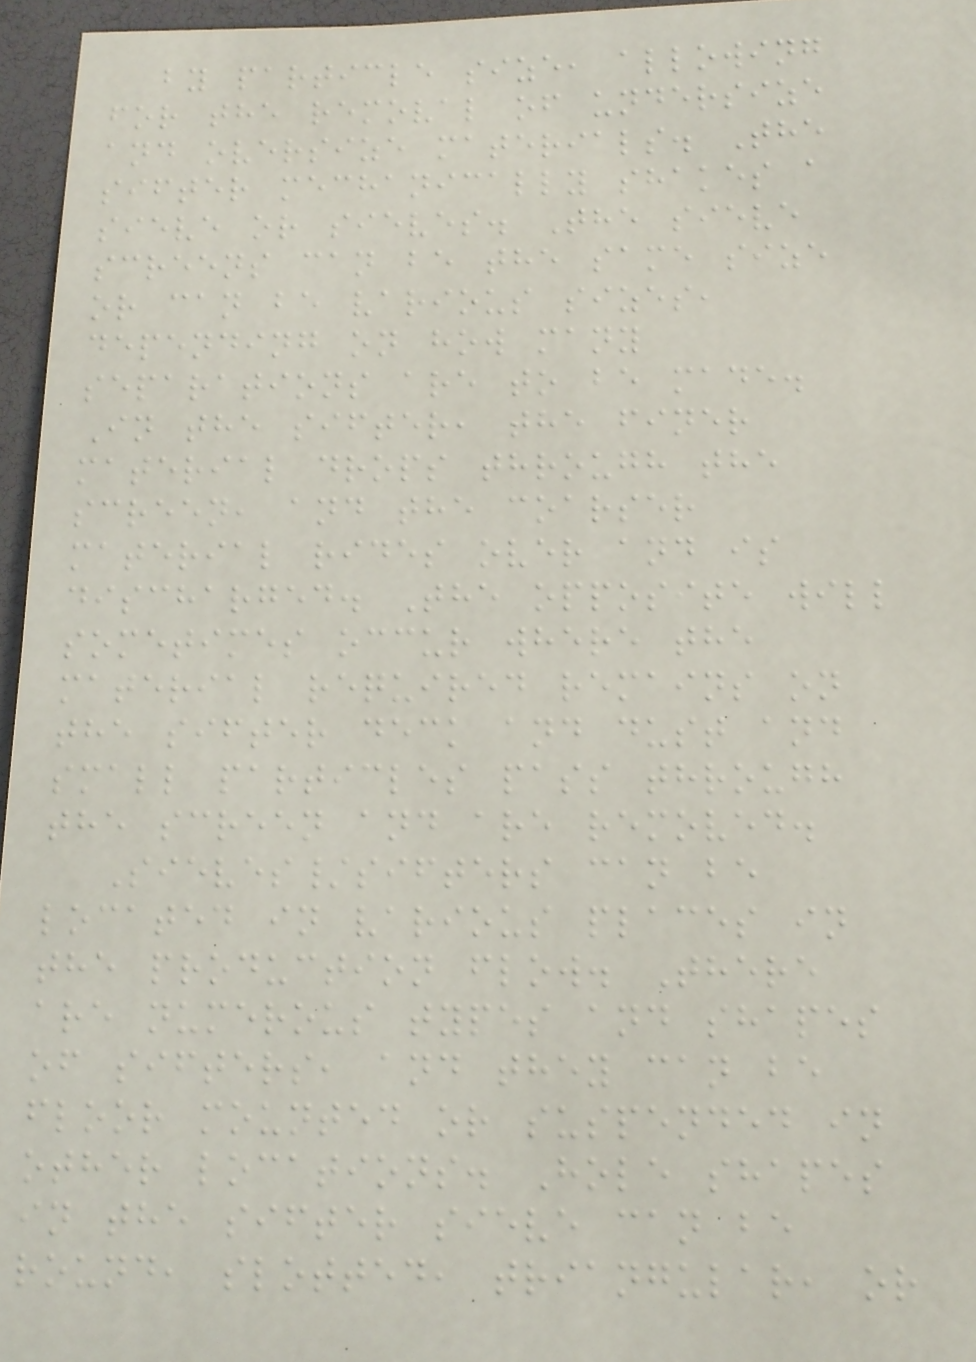by particle size, allowing
for the removal of undersize
and oversize materials. The
sifter mechanically shakes a
sieve or sieves. The sieve
screens can be the same size
or can be various sizes,
depending on how many
separations are to be made.
In the sifter, the finer
material drops through the
screen, and the coarser
material rides over and is
discharged. The opposite will
sometimes occur where the
material required remains on
the sifter deck and dust and
small particles pass through
the screen and are removed.
Sieves/sifters can be
located in various places in
the production flow. There
are numerous types and shapes
of sifters, and they can be
floor mounted or suspended in
other locations. Hole shapes
in the sifter sieve can be
round, slotted, triangular, or
